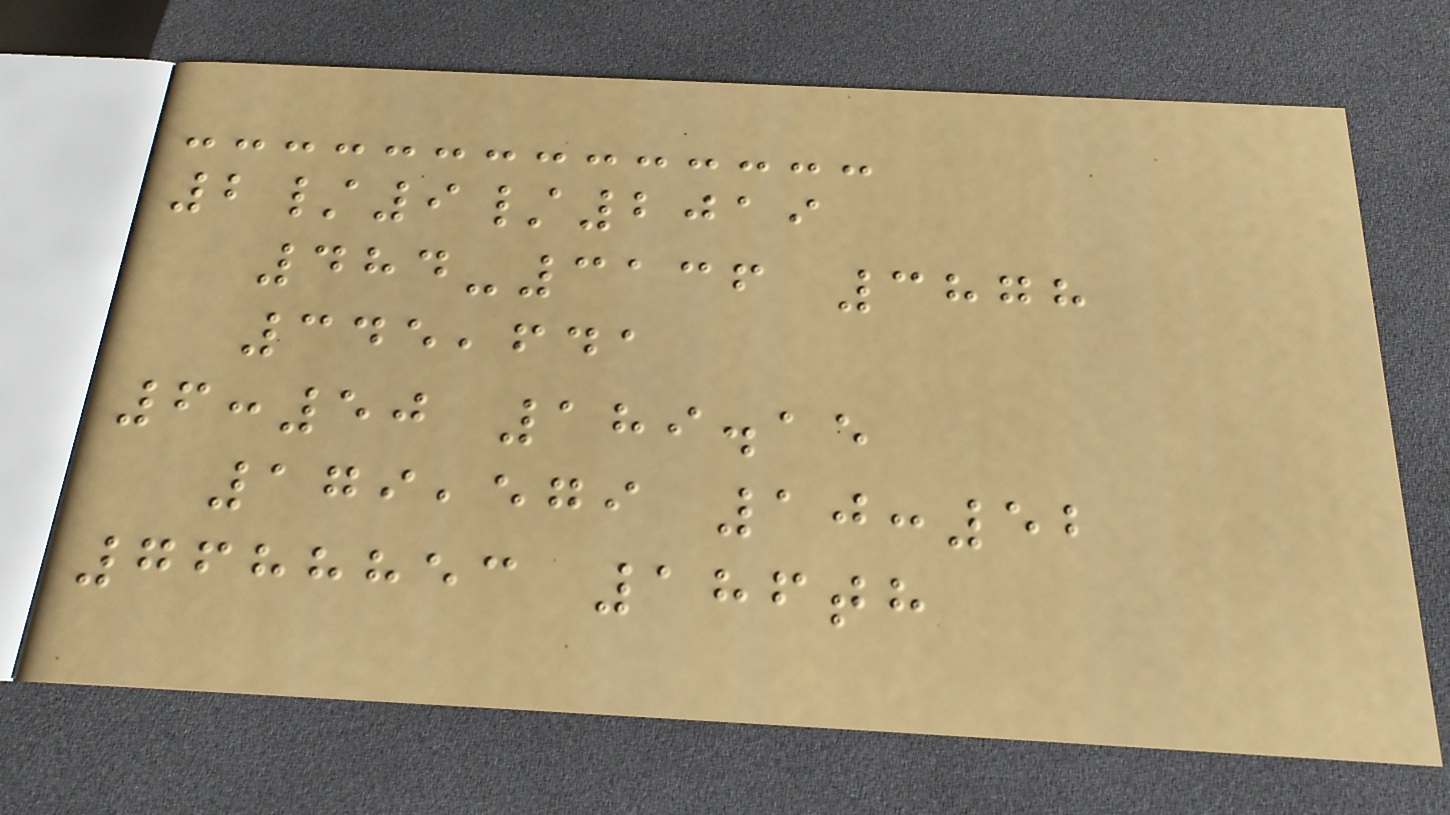2/9/2019
484-3136 3878
345,641
6:50 189.15
179,579 10:52
7688853 186th
